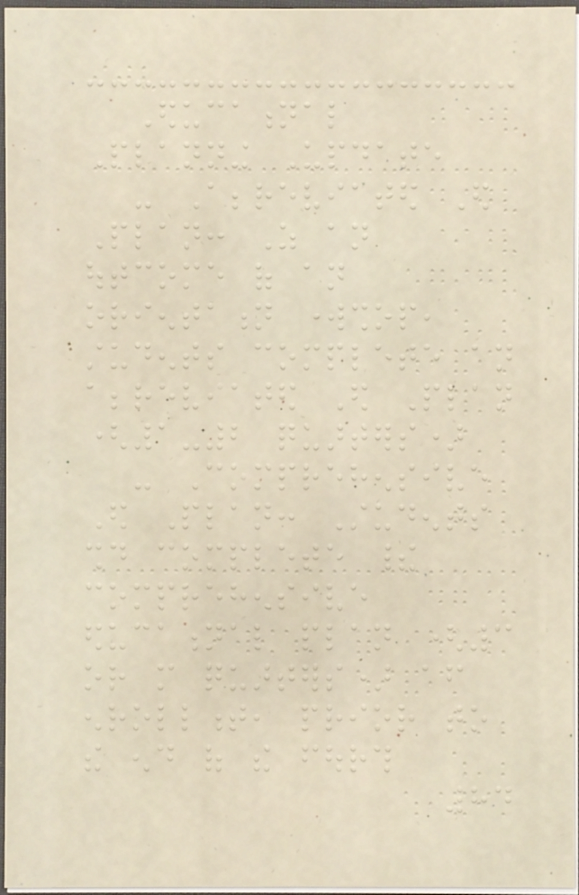Educational
Planning Update
- Abbreviated Ed
Plan: As an
outcome of an
orientation workshop,
students complete an
abbreviated Ed Plan
(1-2 quarters)
- Comprehensive
Ed Plan: Students
should complete their
comprehensive
educational plan (3
or more quarters) after
enrollment, prior to
the end of the fourth
84
